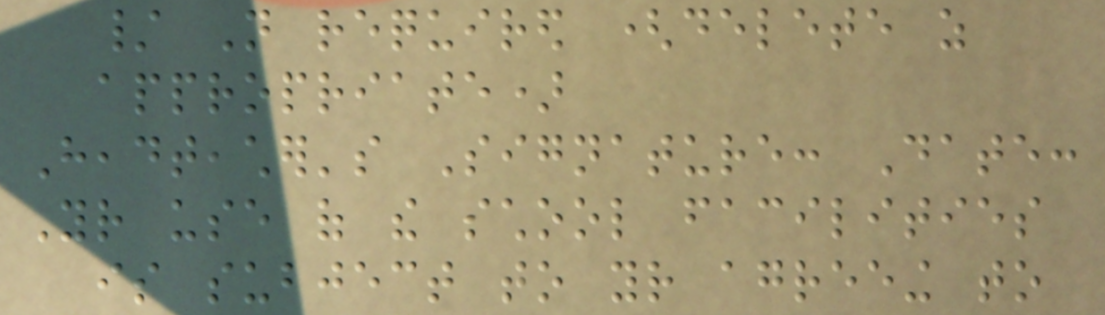/ Not required (delete as
appropriate)
Headteacher's Signature: Date:
Your use of the school facilities
is subject to your agreeing to
